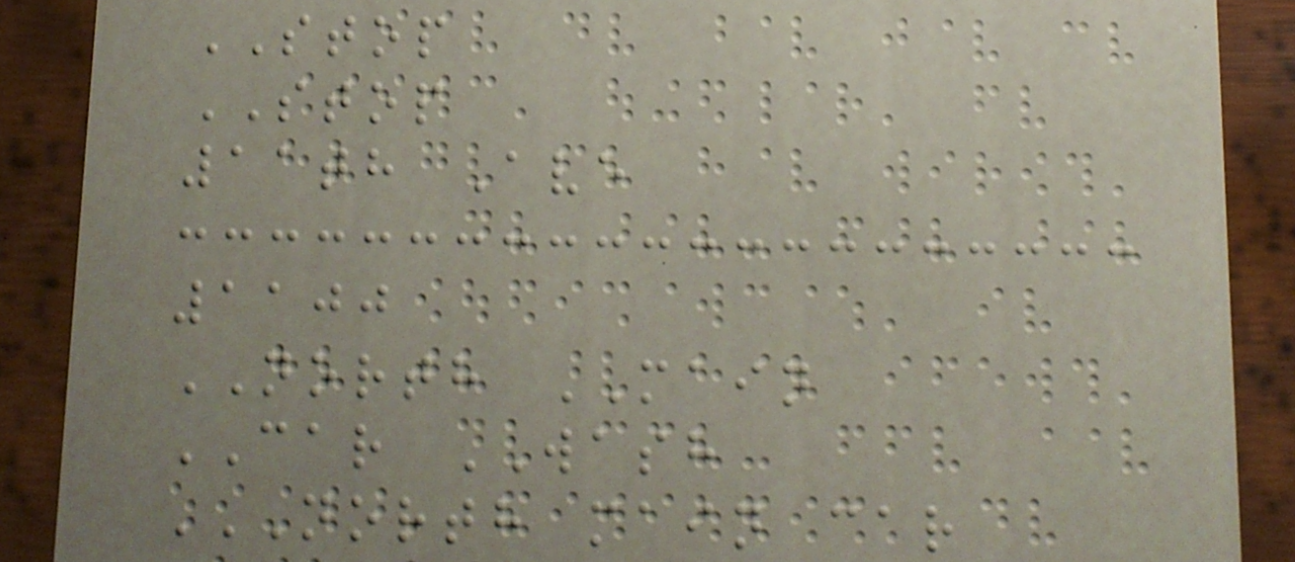STOP
STOP
11th Ave
1100
NORTH MAIN
CAR WASH
NORTH MAIN CAR
